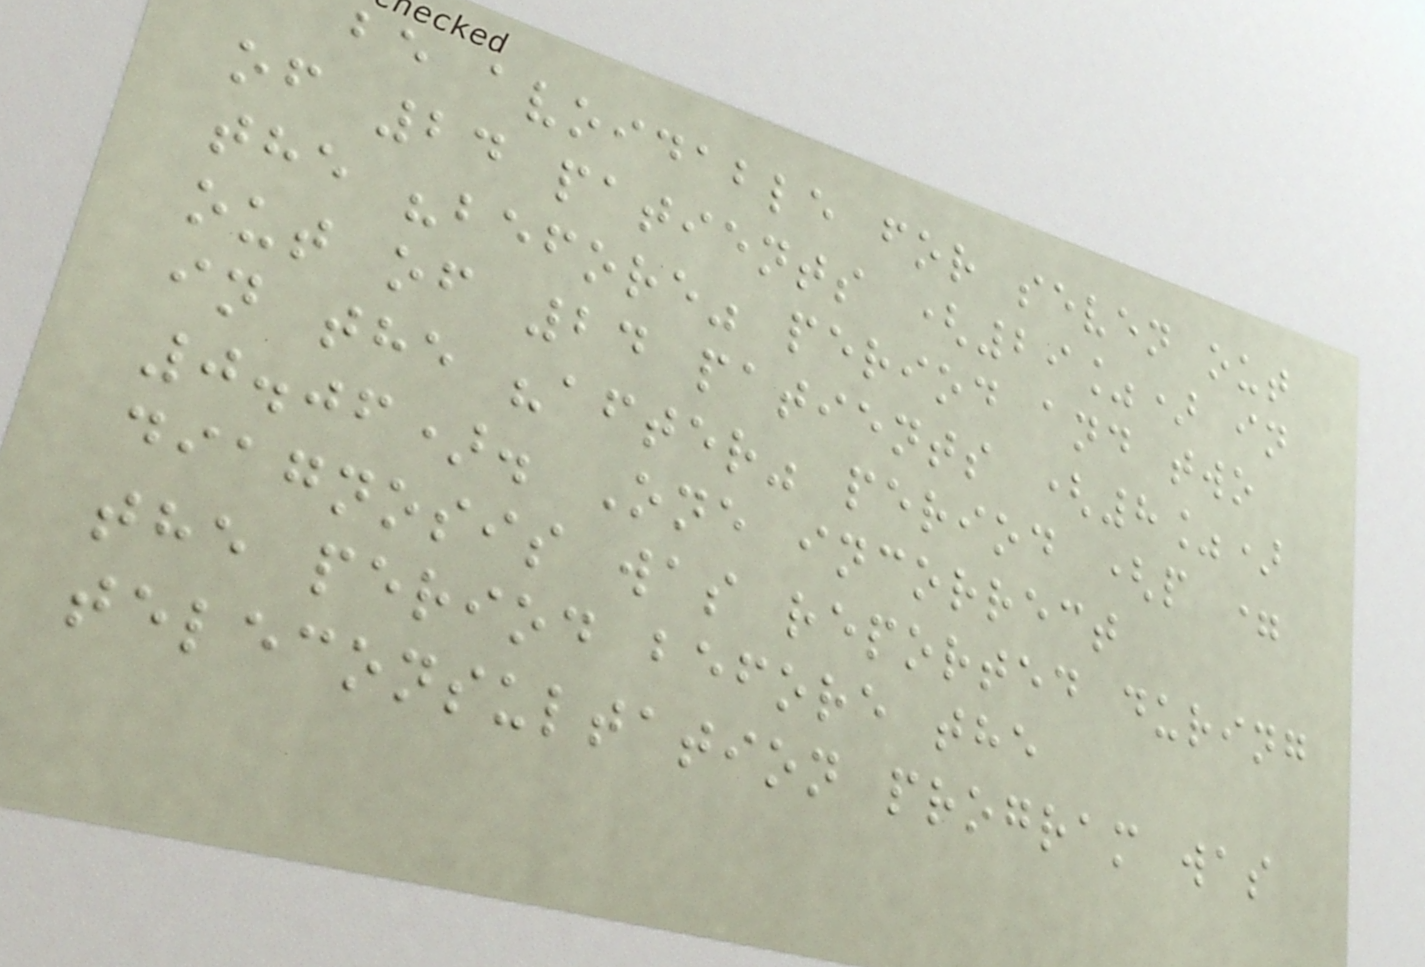be avoidable for seven out
of 24 patients (29%) in
the "before" period and two
out of 24 patients (8%)
in the "after" period (p =
0.06). One incorrect
diagnosis was reported during
the period before the
teleconsultation program was
